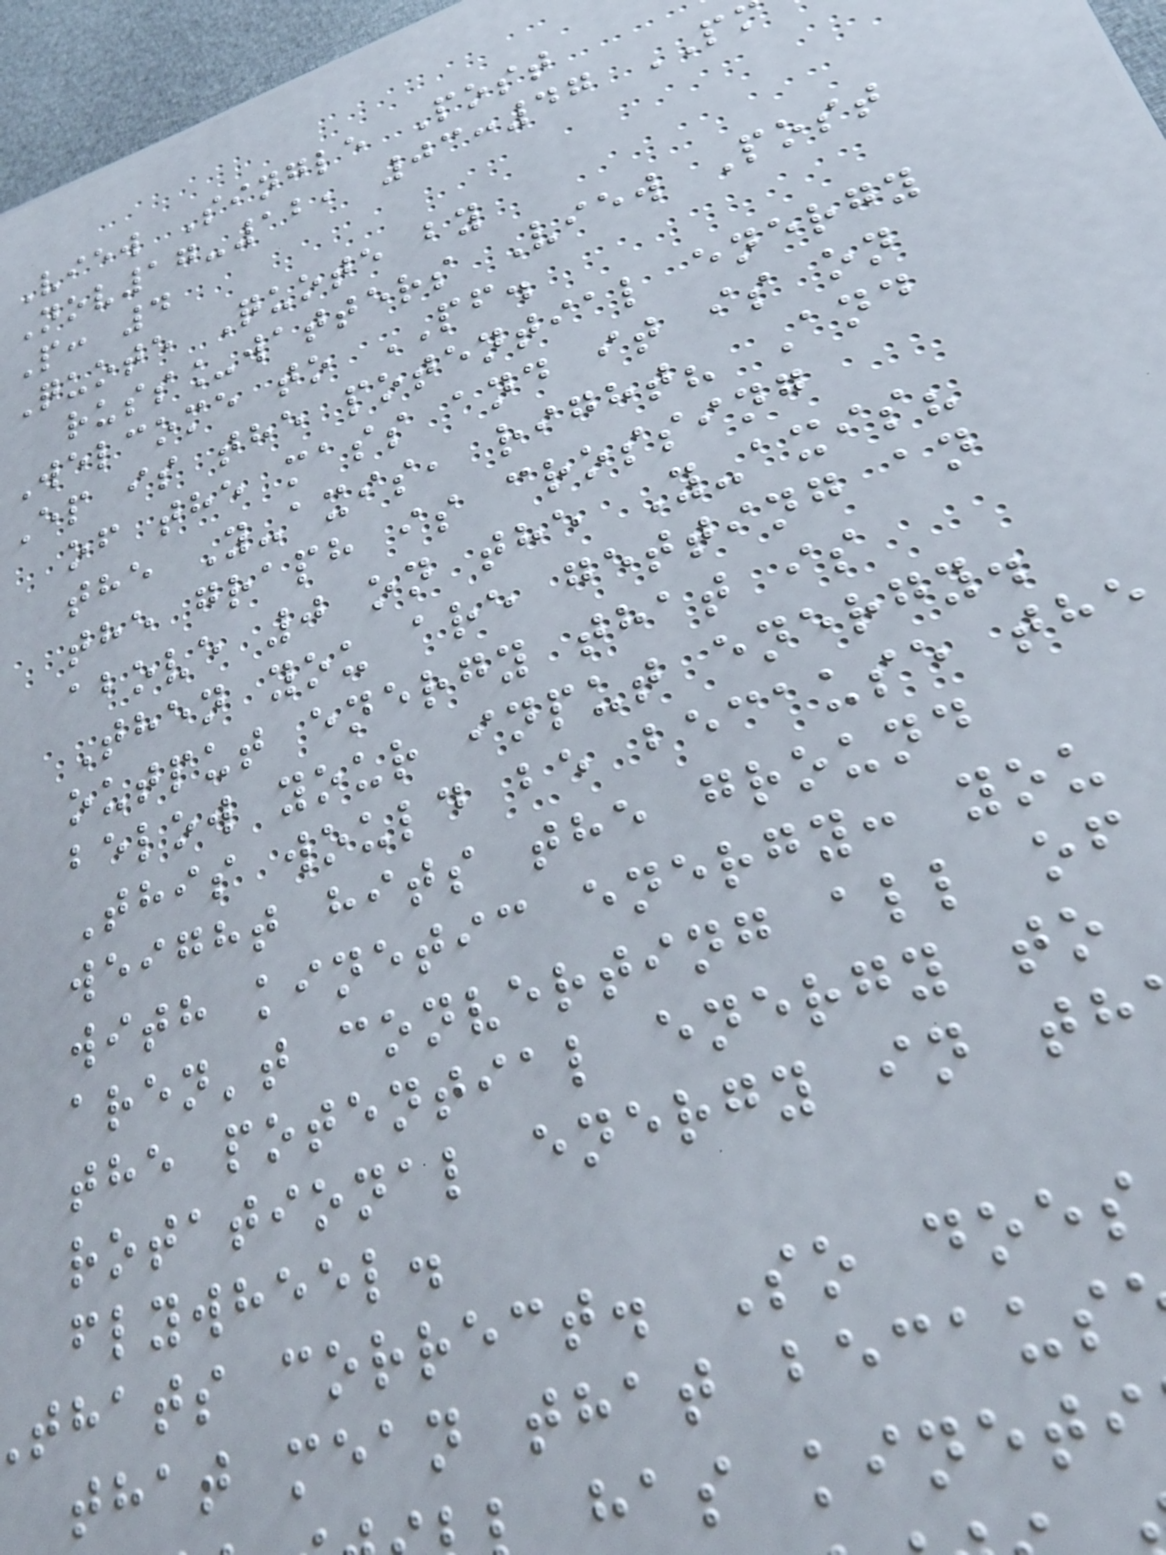View Single Post
Nov17-12, 03:47
P: 4
Quote Quote by
russ_watters View Post
Welcome to PF.
Ep is the potential energy
of the mass and it is on
the Y-axis, right? And
the graph is crossing
above 0 on the Y-axis?
Then you are getting an
output energy that is
below your input energy.
This would be because the
weight hits the ground
with kinetic energy: you
aren't converting all of
the potential energy to
rotational energy in th
flywheel.
thats correct. So does
that mean that becaus
has kineti
